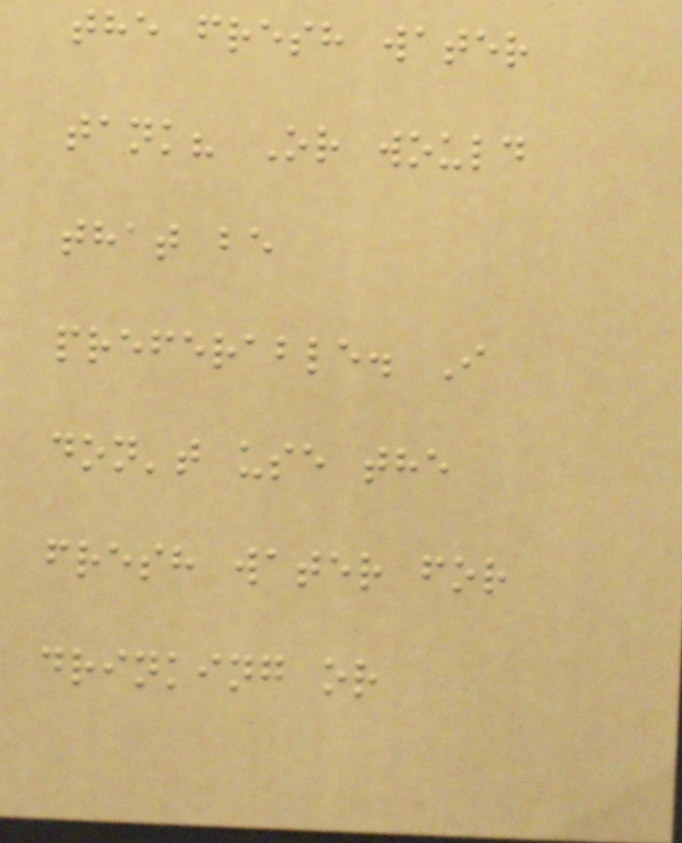the fresh water
tank? Or would
that be
preferable. I
don't use the
fresh water for
drinking or
